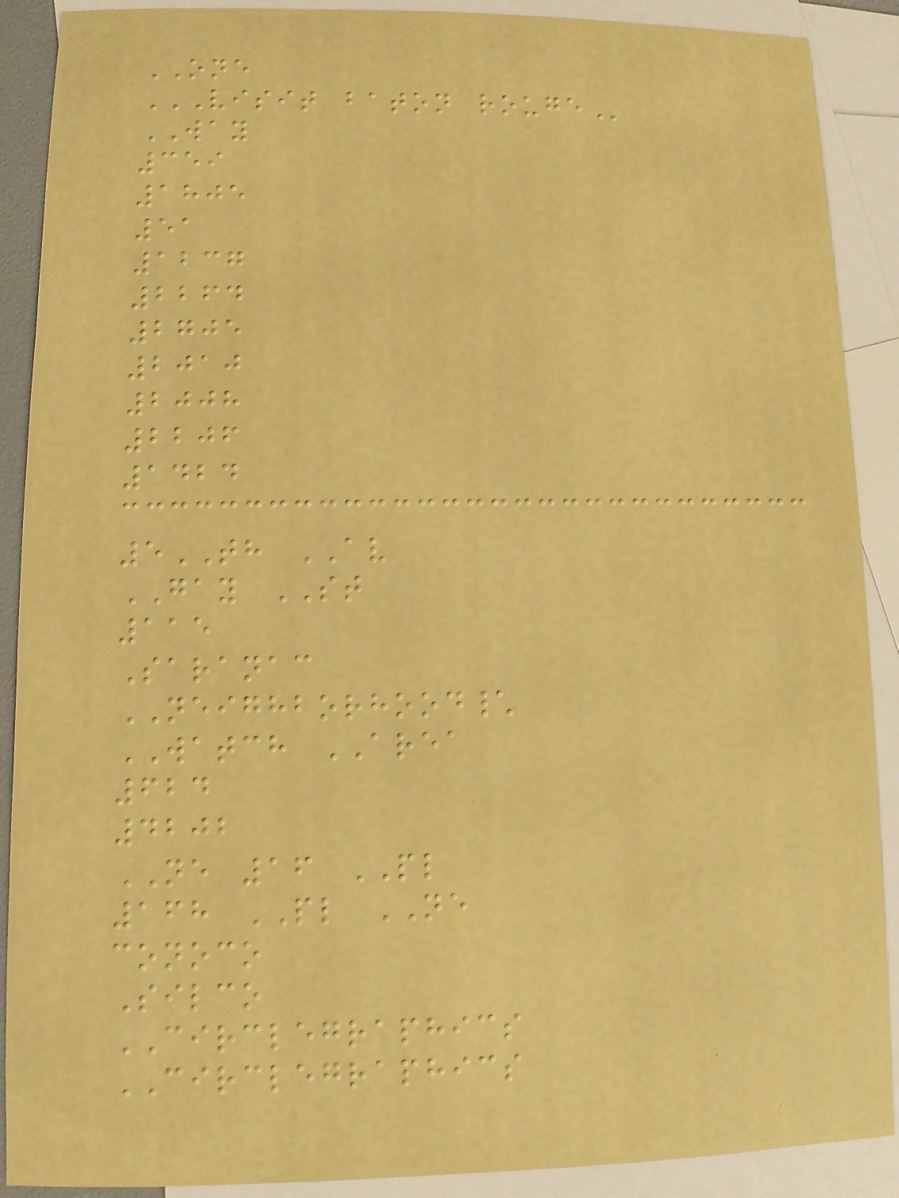ONE
VISIT BATON ROUGE
WAY
359
1805
51
1237
2264
2705
2010
2008
2206
1424
5TH AV
GAY ST
115
Saranac
NEIGHBORHOOD\
WATCH AREA
624
4202
NE 16 PL
168 PL NE
conoco
Silco
CIRCLEGRAPHICS
CIRCLEGRAPHICS
